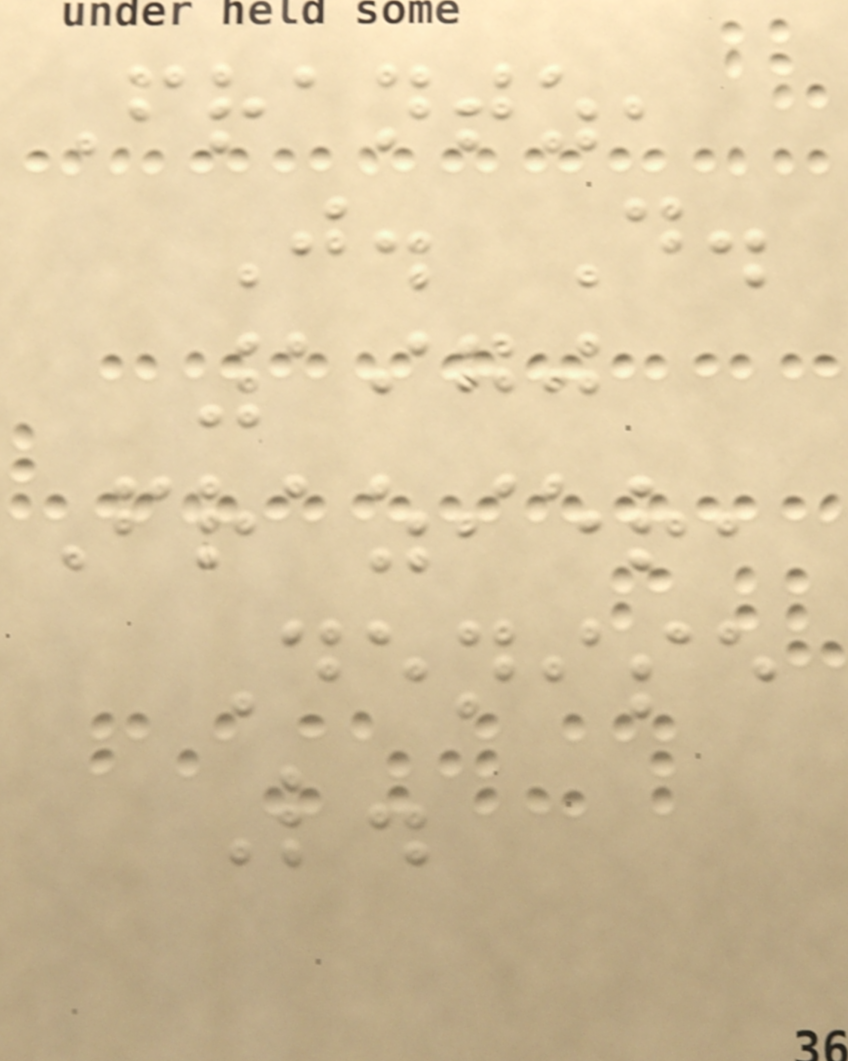Frantz,
J. D.
1970
Frazier,
Denise
L.
